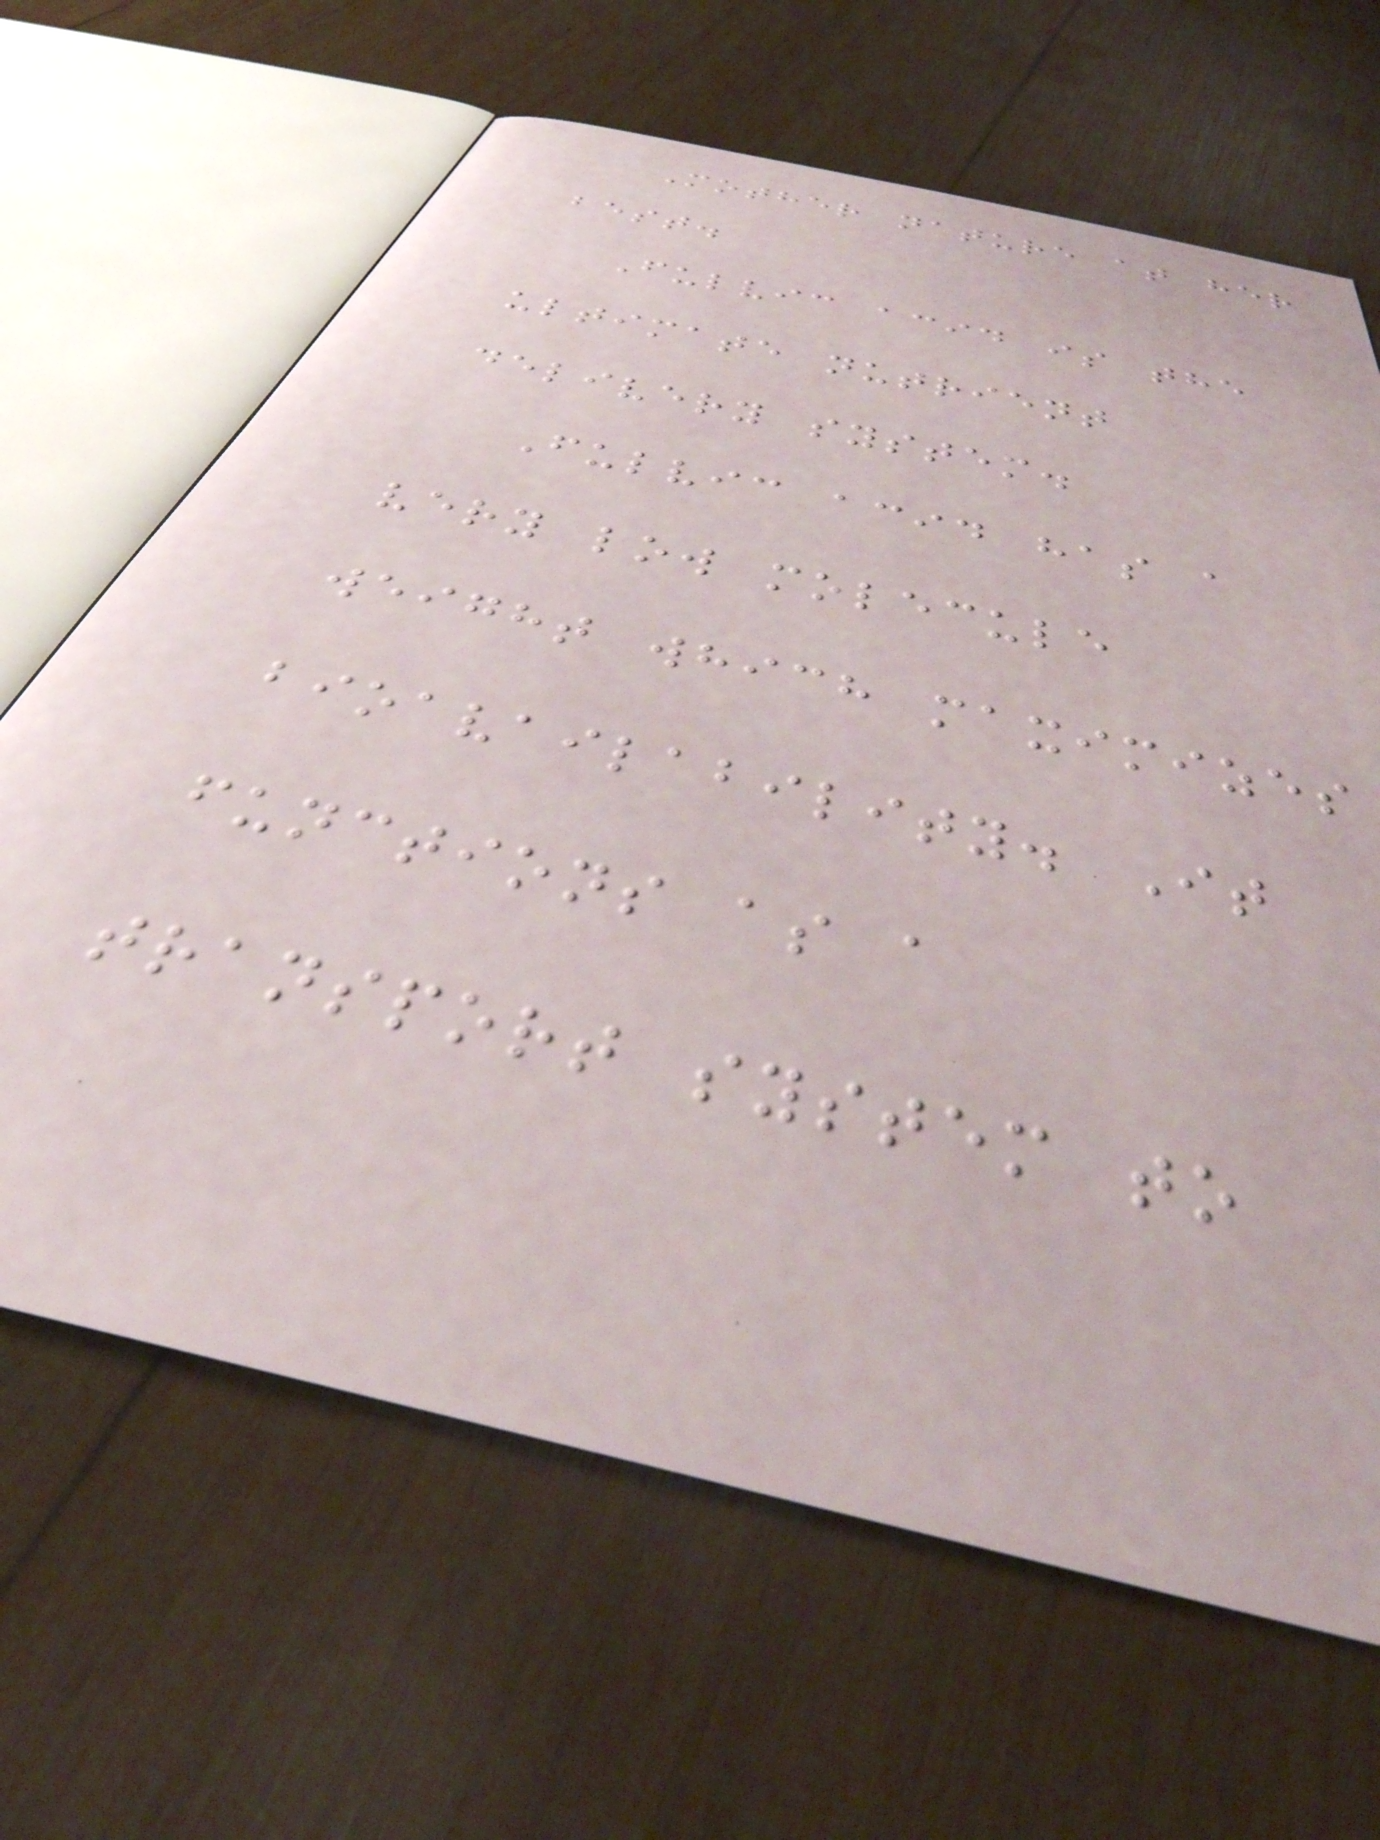Mother nature at her
best.
Fulvic acid is the
ultimate nutrient
delivery system.
Fulvic acid has a
very low molecule
weight which maximizes
bioavailability. It
functions as a
transport system to
